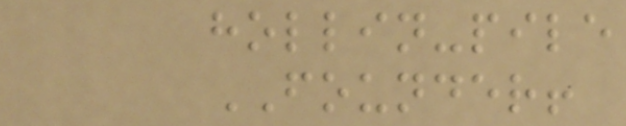hollin-pile
FOUNDER!
